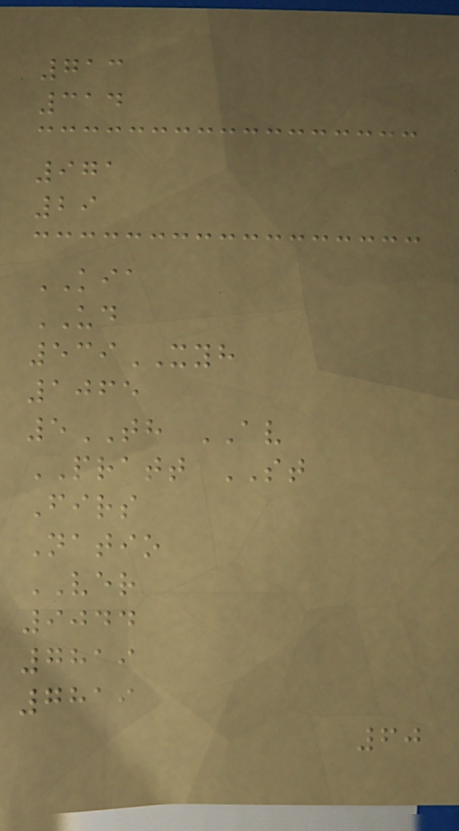713
314
971
29
KIA
UD
539XYH
1065
5TH AV
PRATT ST
Firs
Natio
VER
9044
7819
7819
60
